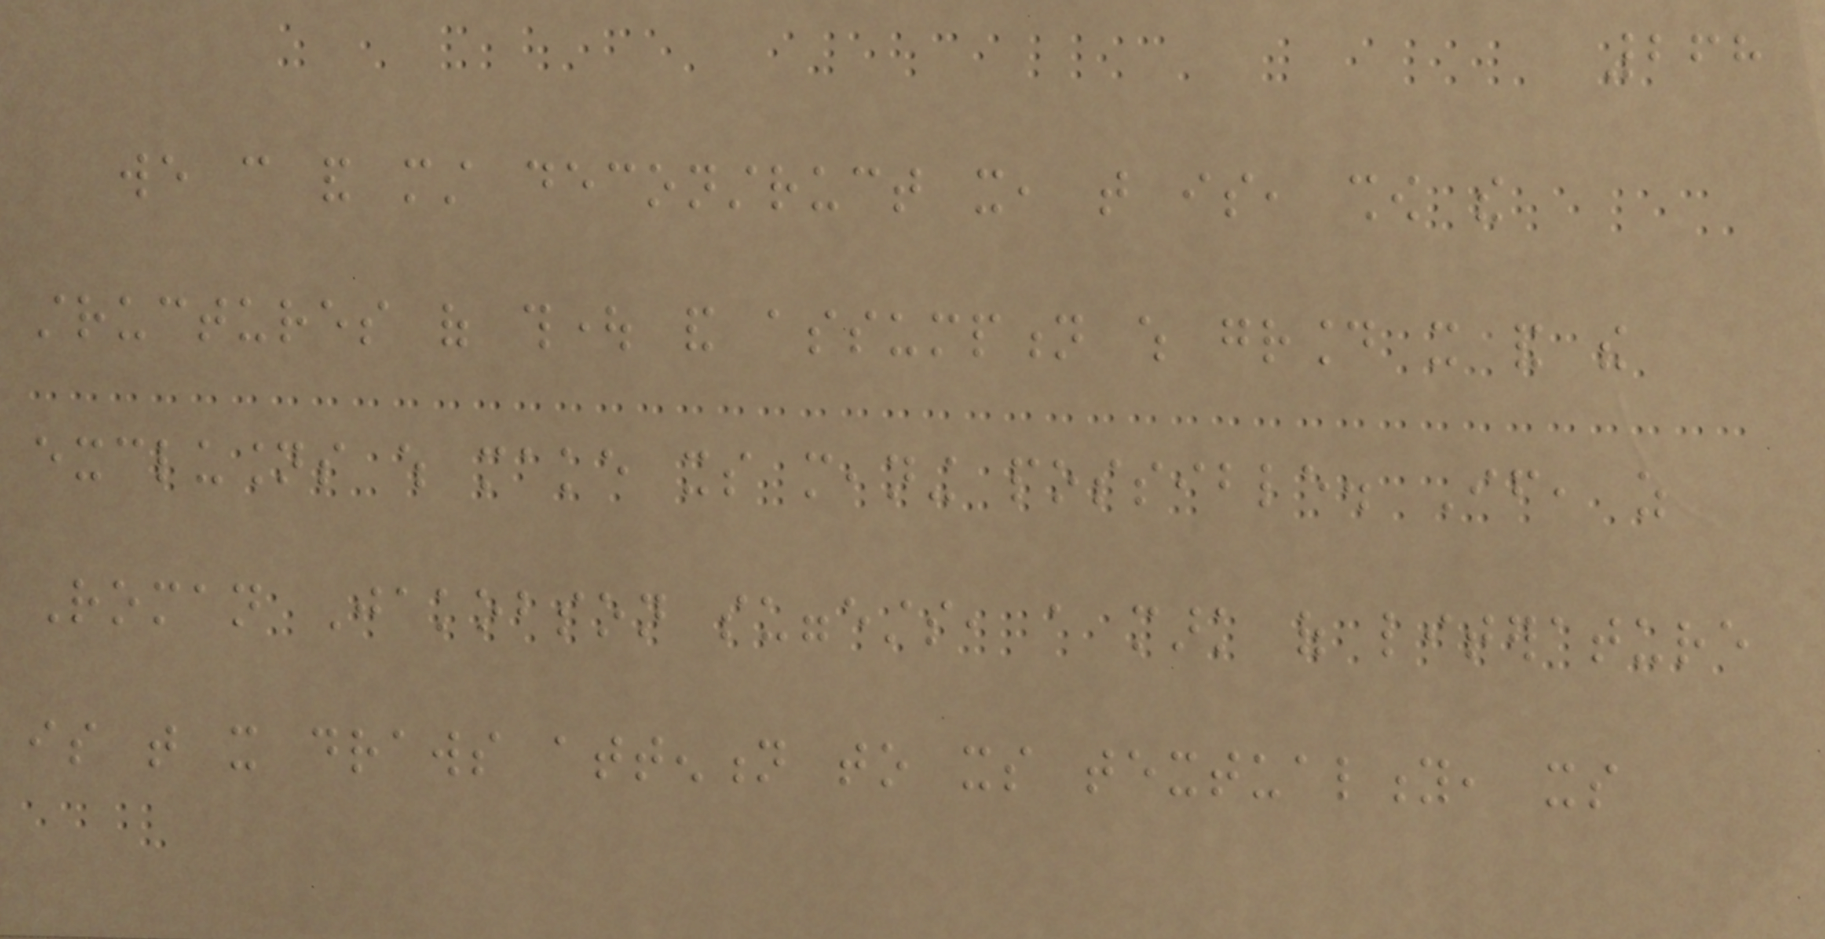268
we can and must deconstruct it, that is, show the
structures of thought and assumption which ground it and the
exclusions which make its meaning possible. If, as
Roman Jakobson suggests, a mark of literature
is that it draws attention to its textuality, its
